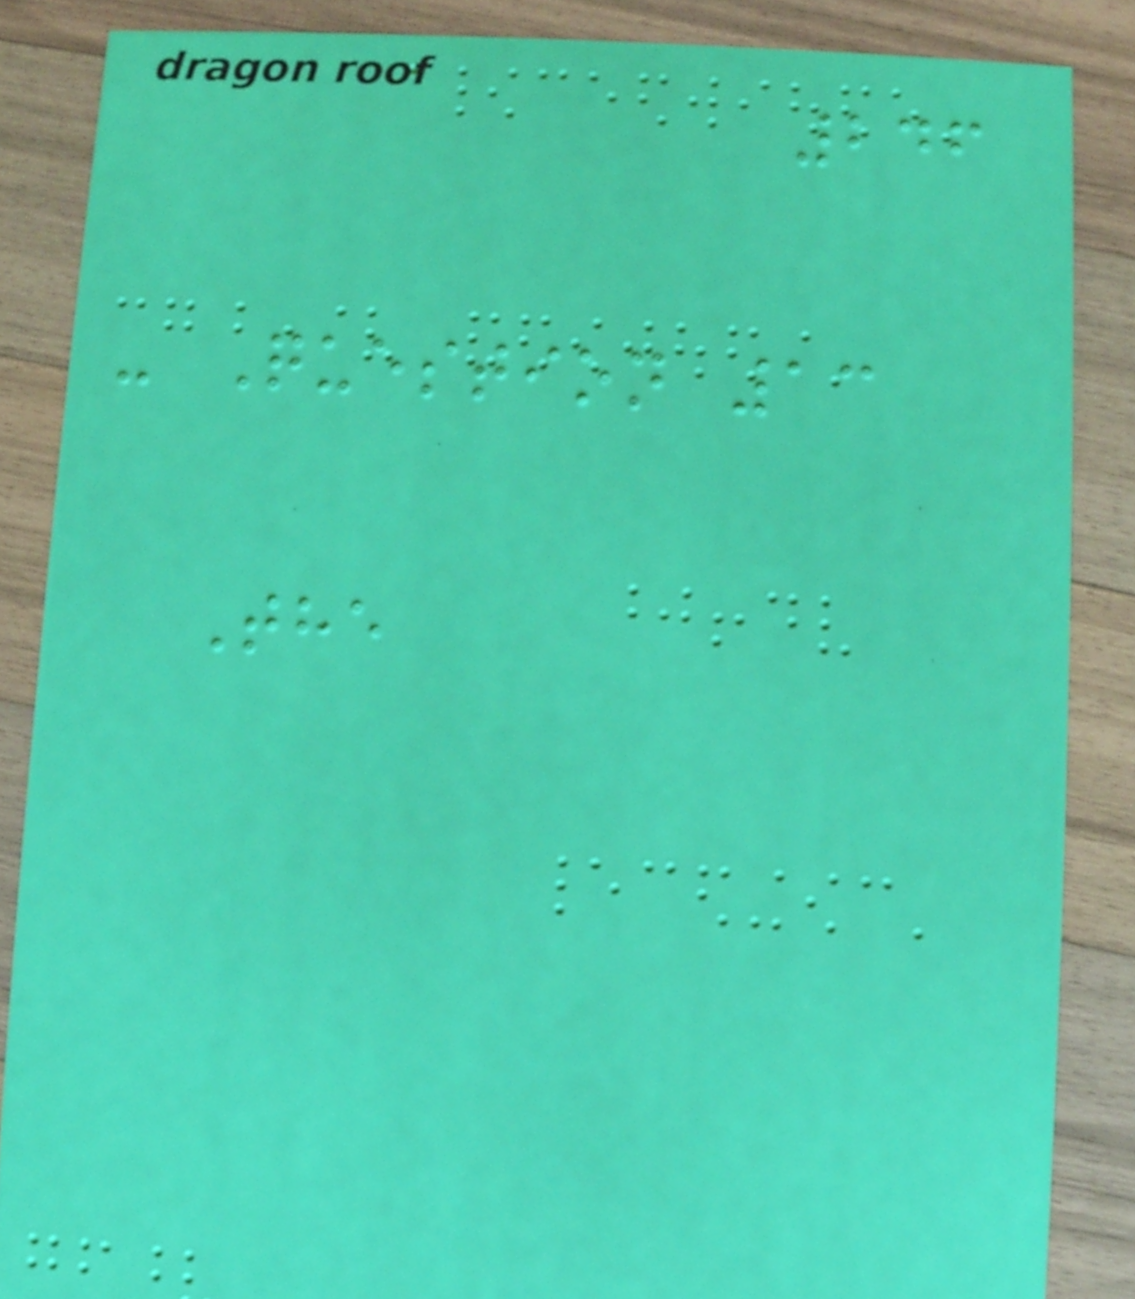246
- Question 13
The
